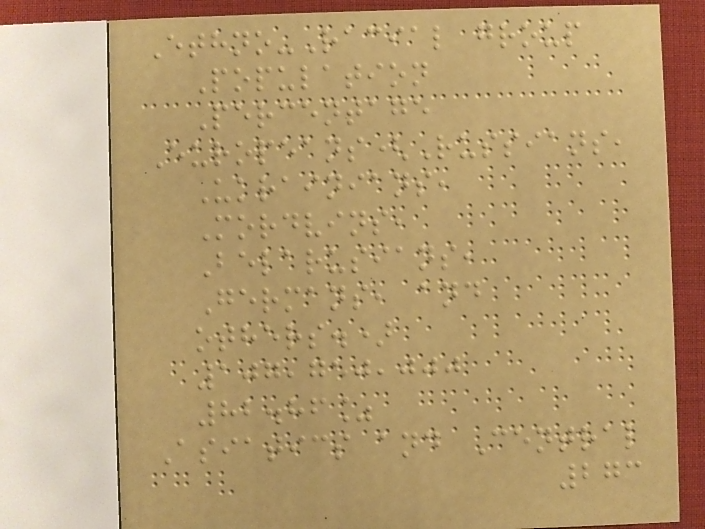Ethno-Racial group
Population
Percentage
Europeans(Russians,
Ukrainians,
Mordvins,
Belarusians,
Germans, and
others.)
107,750,000
82.86%
Asiatics and Central
273
